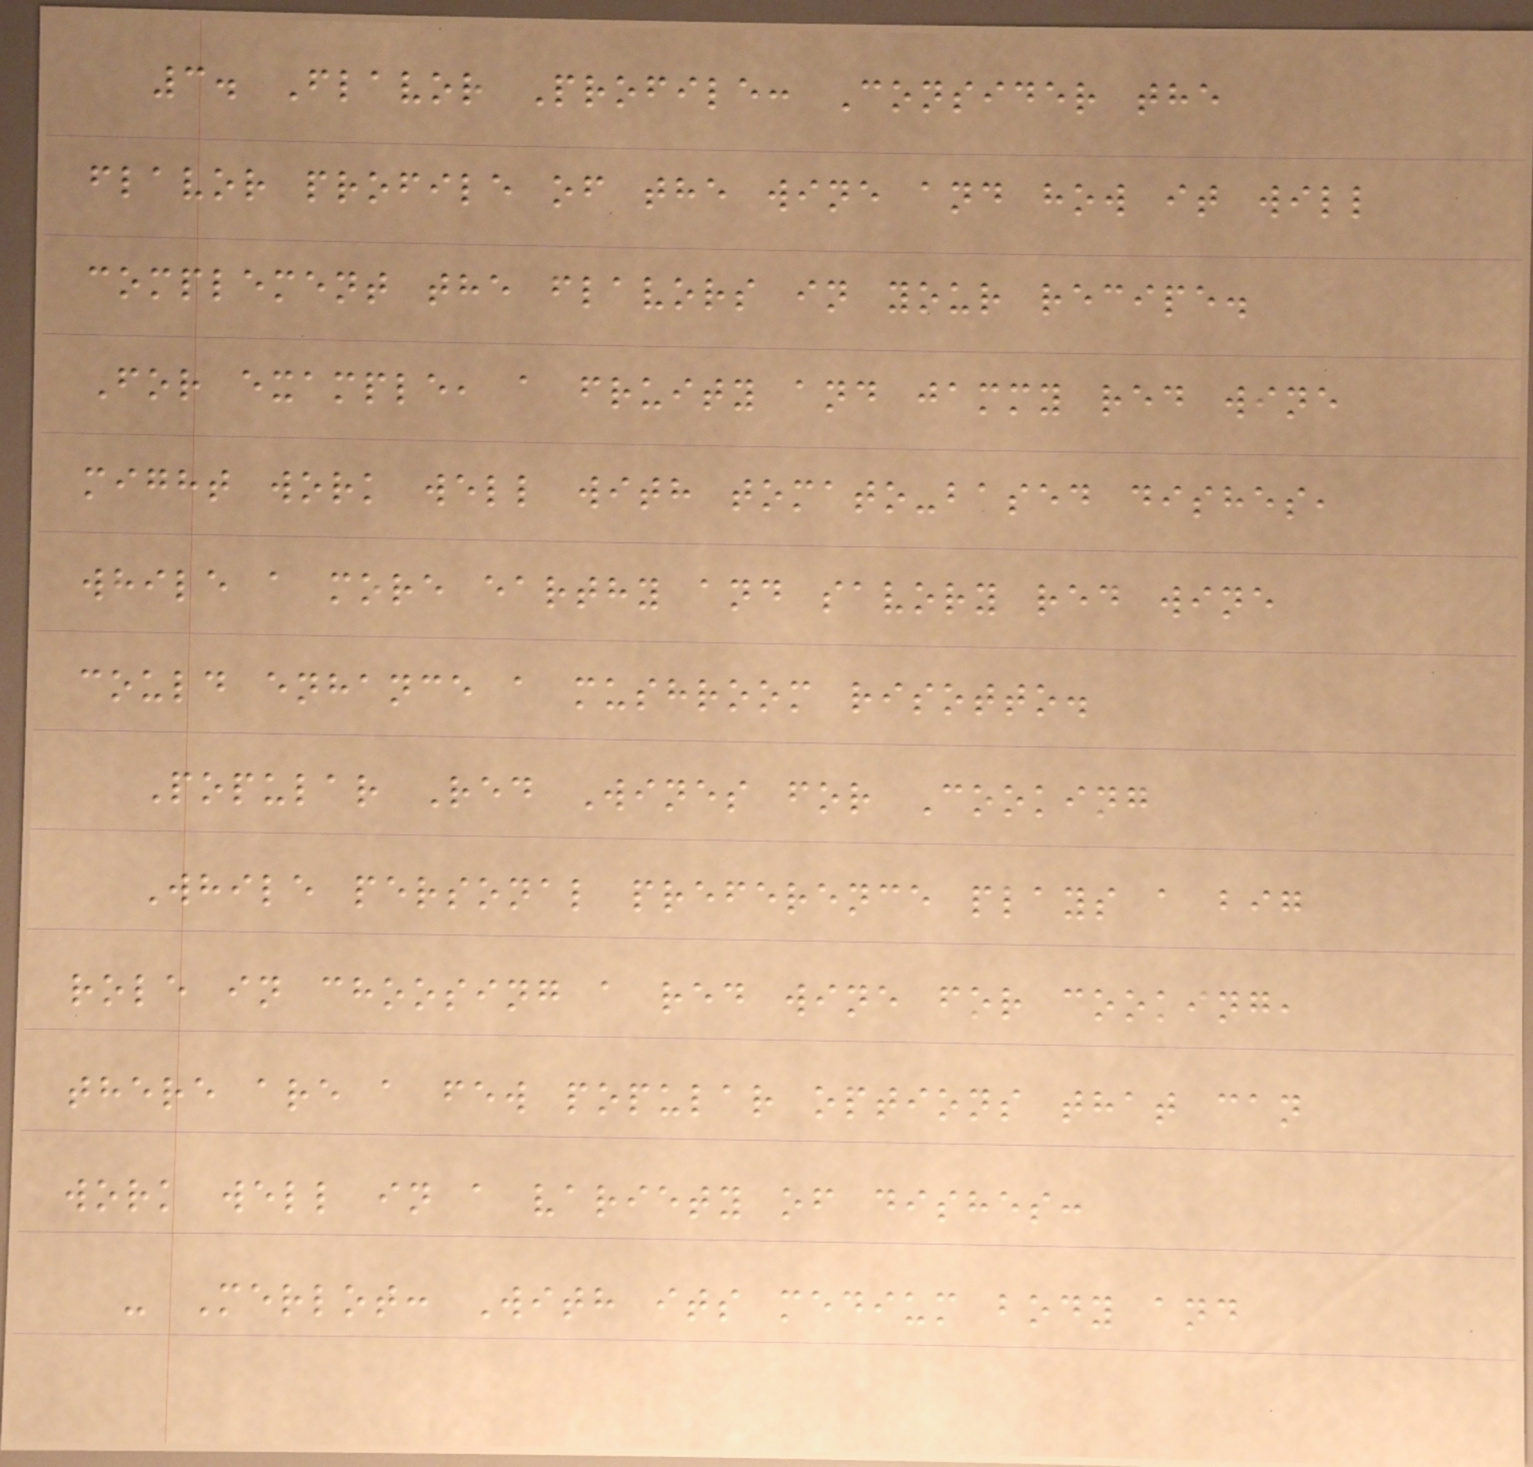3. Flavor Profile: Consider the
flavor profile of the wine and how it will
complement the flavors in your recipe.
For example, a fruity and jammy red wine
might work well with tomato-based dishes,
while a more earthy and savory red wine
could enhance a mushroom risotto.
Popular Red Wines for Cooking
While personal preference plays a big
role in choosing a red wine for cooking,
there are a few popular options that can
work well in a variety of dishes:
- Merlot: With its medium body and
